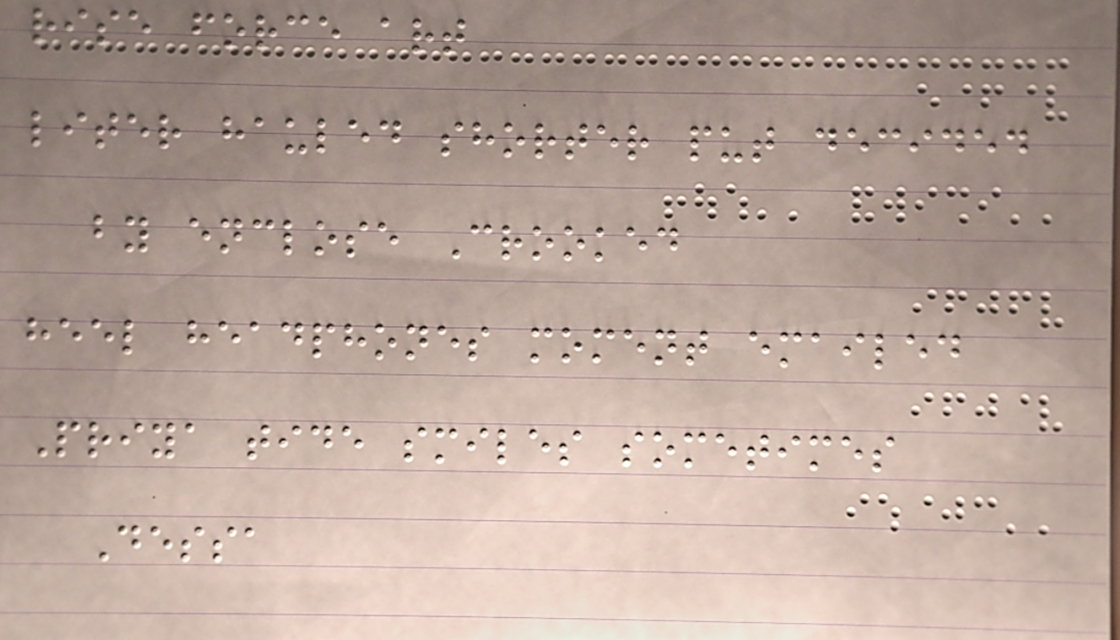rise force art
liter hauled shorter put decided
by enclose Crooked
heel headphones moment emailed
Priya tide smiles sometimes
Dessa
